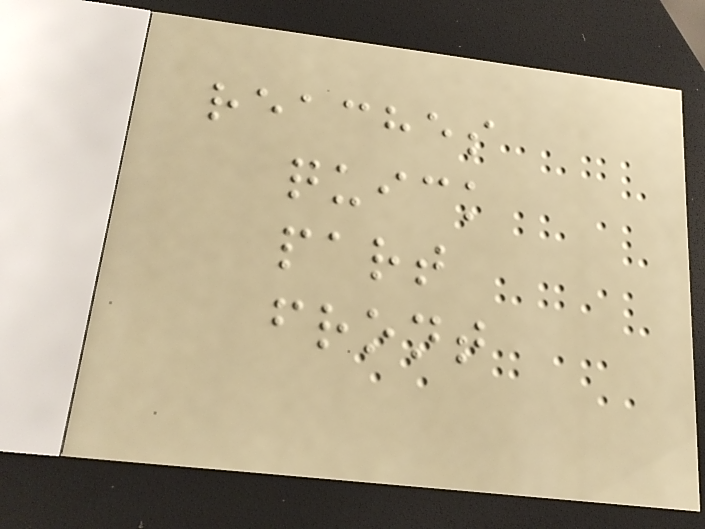reaches
quick
part
front
